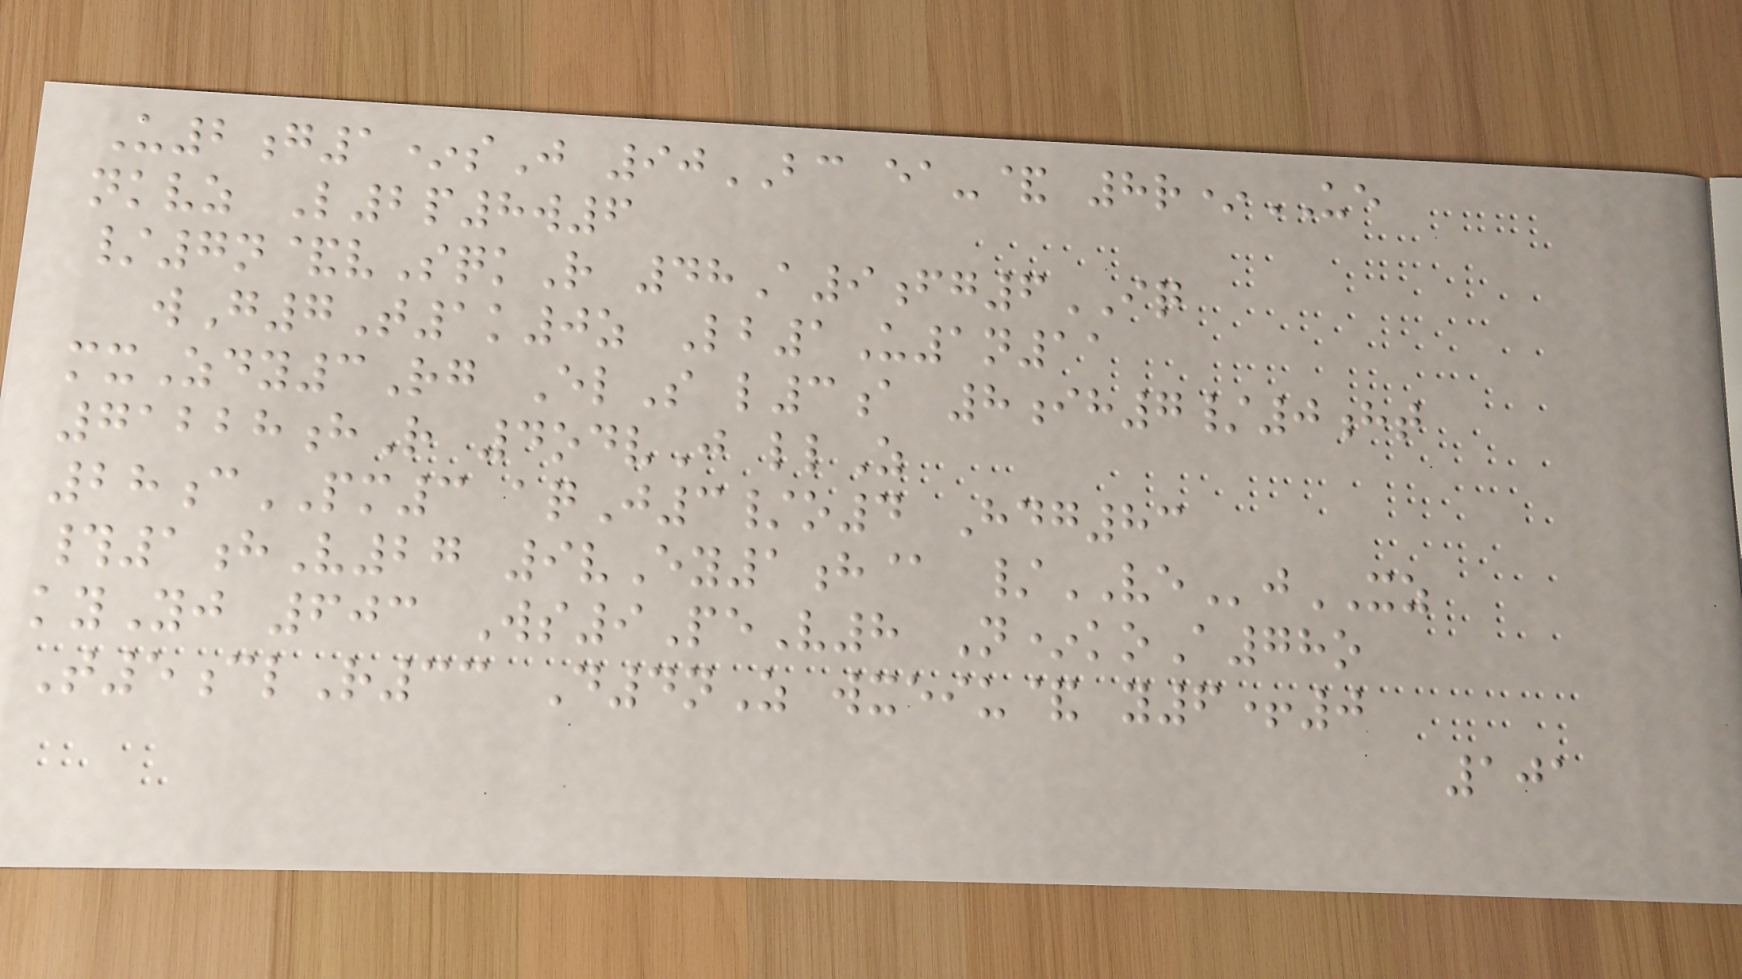U2g1*sJ 90BC ea-& 8r*UE
nkvz L2p8w6
/7n&vSqkR 48A9fg6IQ
wG7T1k0z Lb1U1n11
mxZdy3Rg ElS l3a 8ih7/0ht
71228hR 4odvJ llZ
28cPM3 aqJ3/o4 Hdg83
#1hV27 9vEy1h@ /VEjXZ
kyYj 603 Ws9PeV8 N*koA78o
T5clR33 D4nZ wxeiu& y6+0
101
